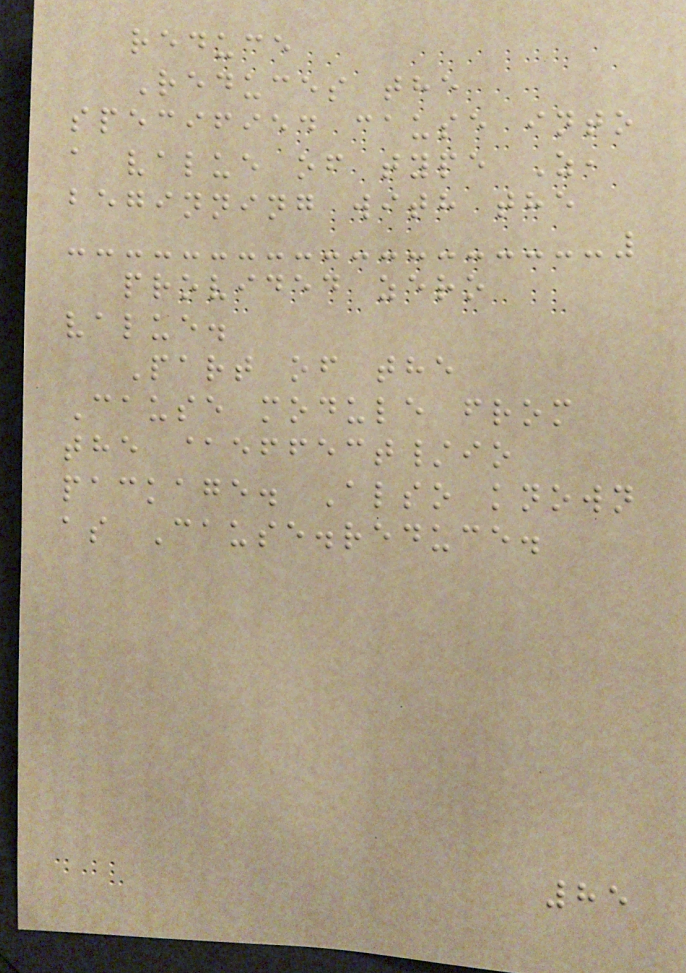reduce
Reduces the
specified cause into
a value of type Z,
beginning with the
provided zero
value.
Part of the
Cause module from
the @effect/io
package. Also known
as Cause.reduce.
85
